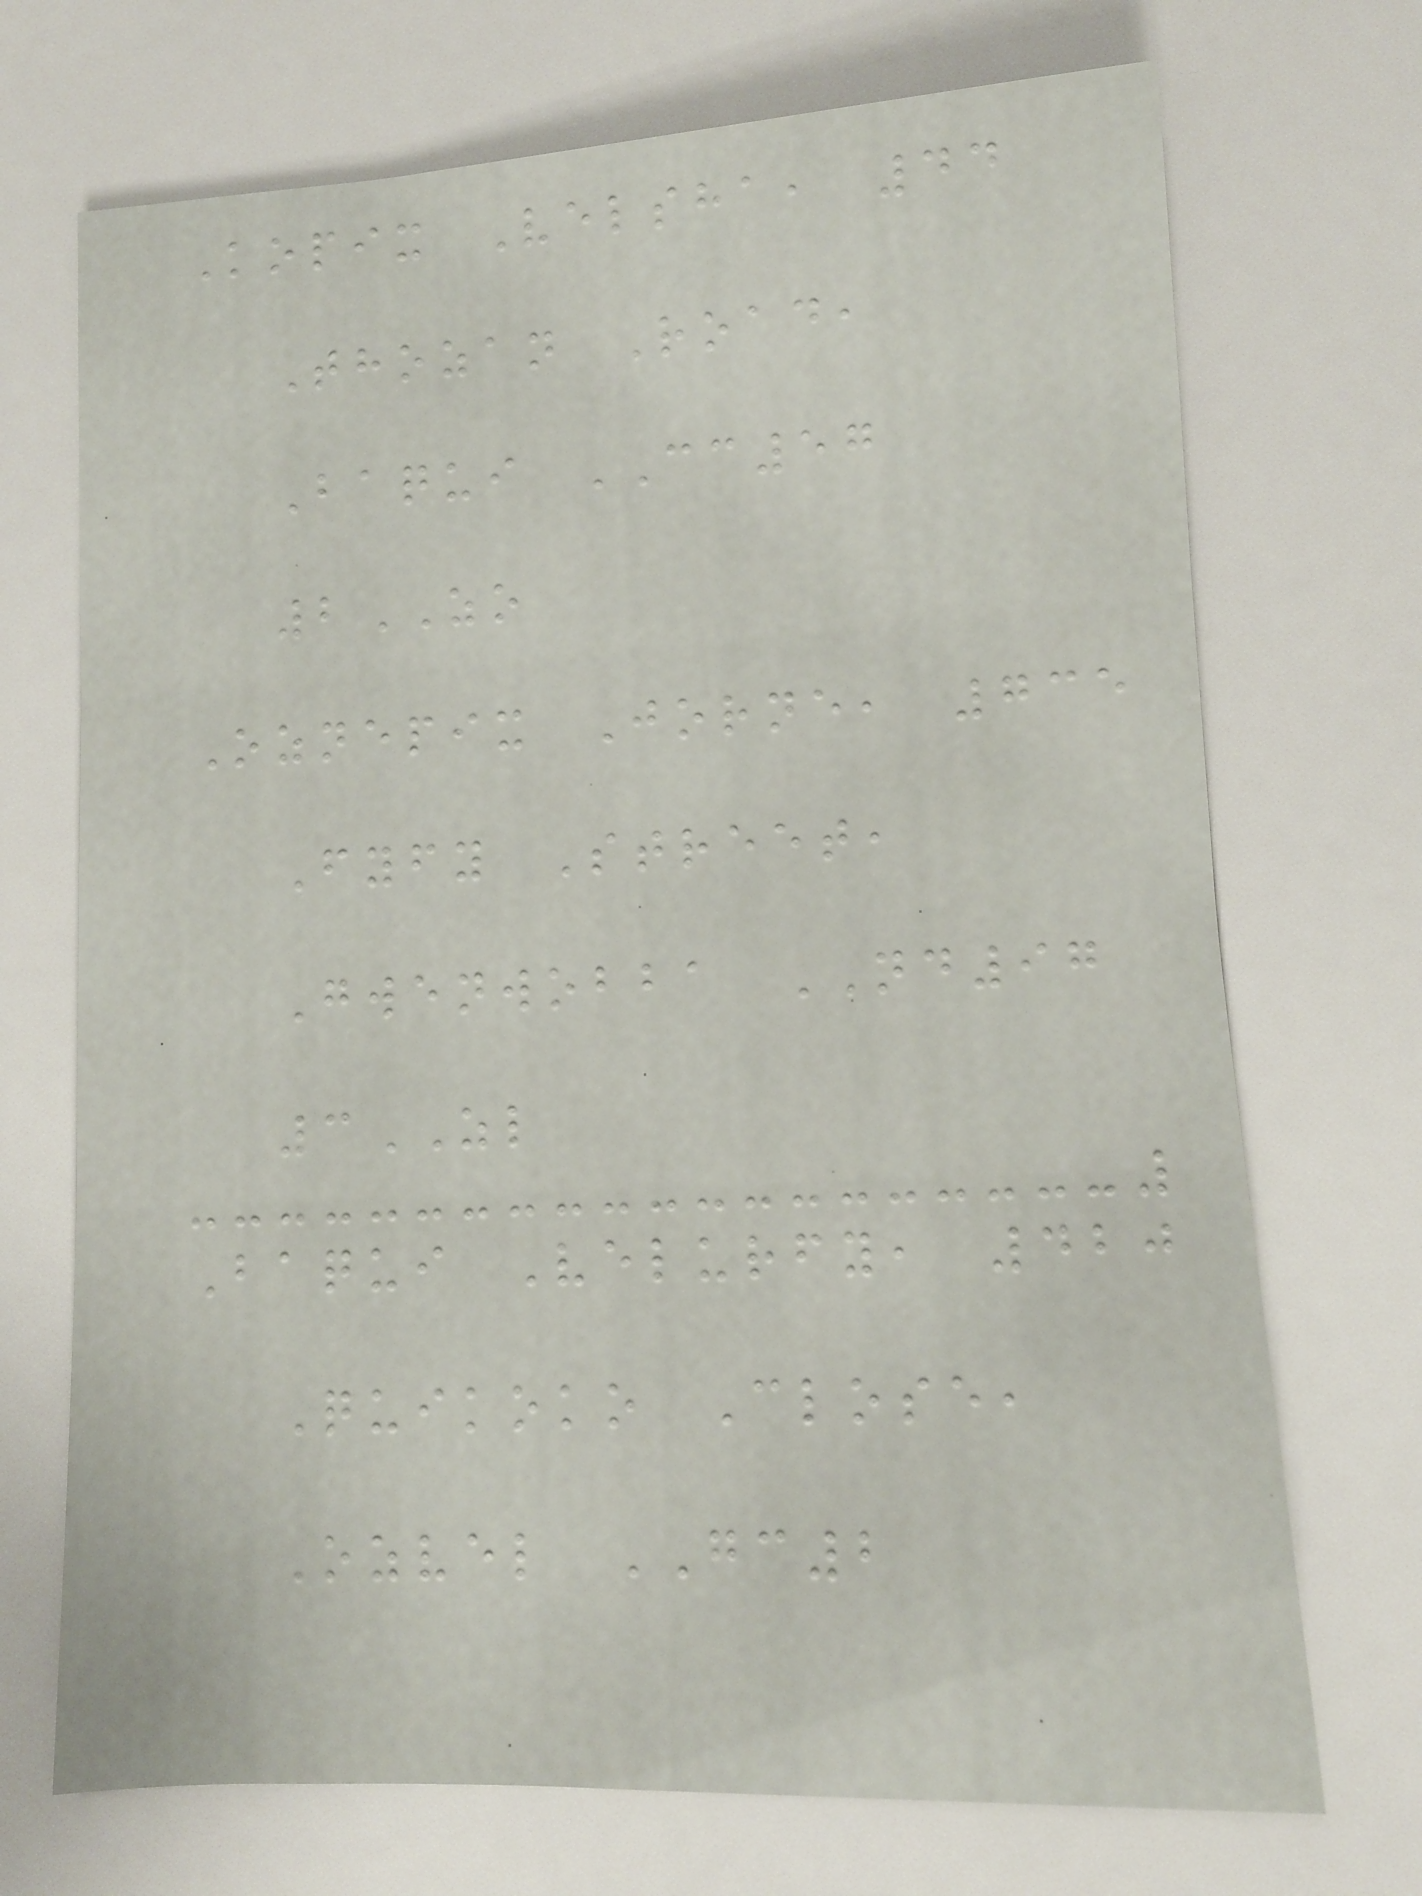Kopix Velsha, 44
Thozan Road,
Baqui CC57
2ZO
Oznepix Jorne, 735
Fyfy Street,
Gwenwobba ND97
3ZL
Baqui Velurfy, 420
Quikoko Close,
Ozvel GC2
